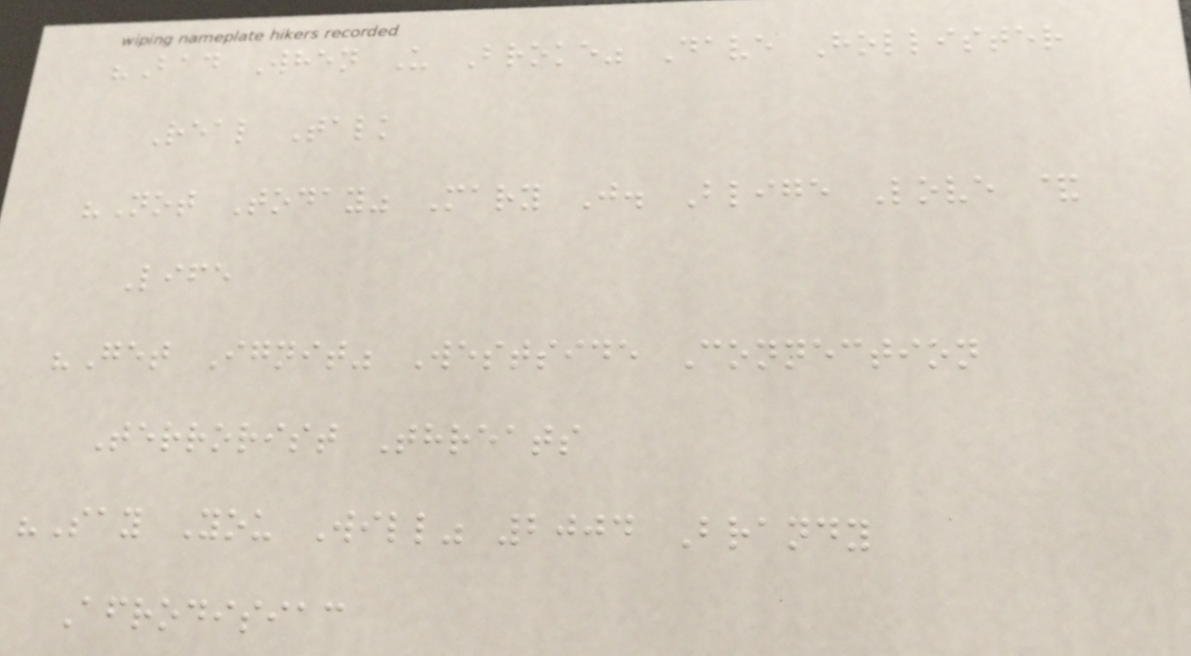"Bad When U Broke" Dave Hollister
Real Talk
"Not Today" Mary J. Blige Love &
Life
"Get Ignit" Westside Connection
Terrorist Threats
"Say You Will" 2004 Brandy
Afrodisiac
